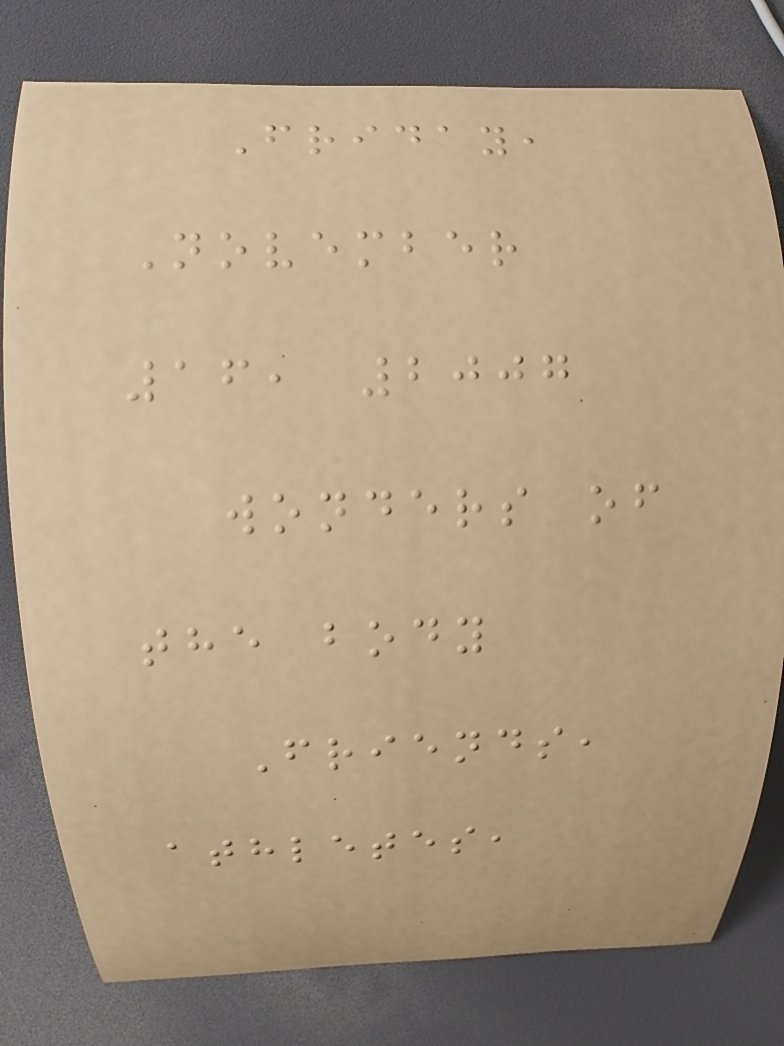Friday,
November
16, 2007
wonders of
the body
Friends,
athletes,
